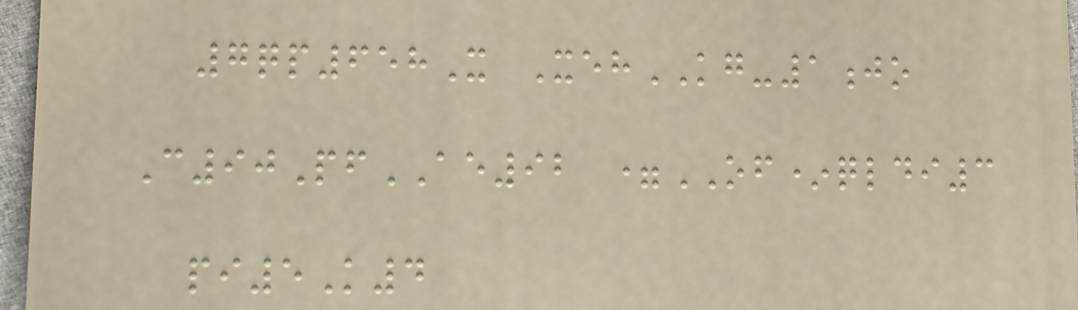7qp658X XehKG-1jo
C90PfAE92 =OF*qldi3
pi5K4
